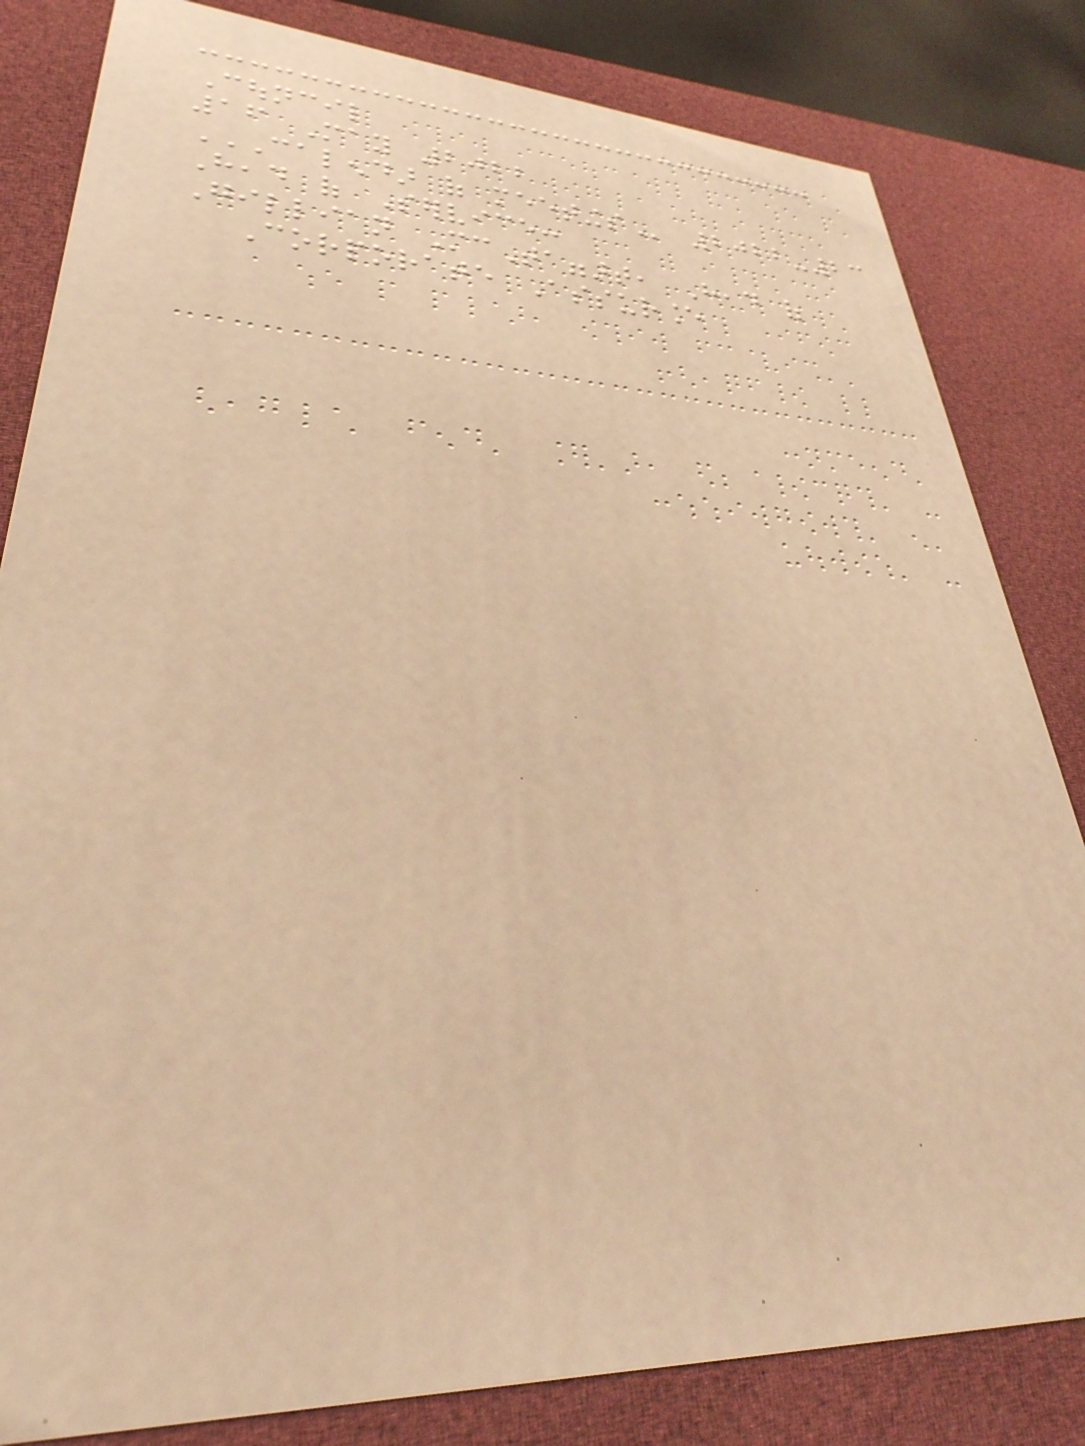Council
16 May 2022
CALENDAR OF MEETINGS 2022-23
Head of Service:
Gillian McTaggart, Head of
Corporate Assurance
